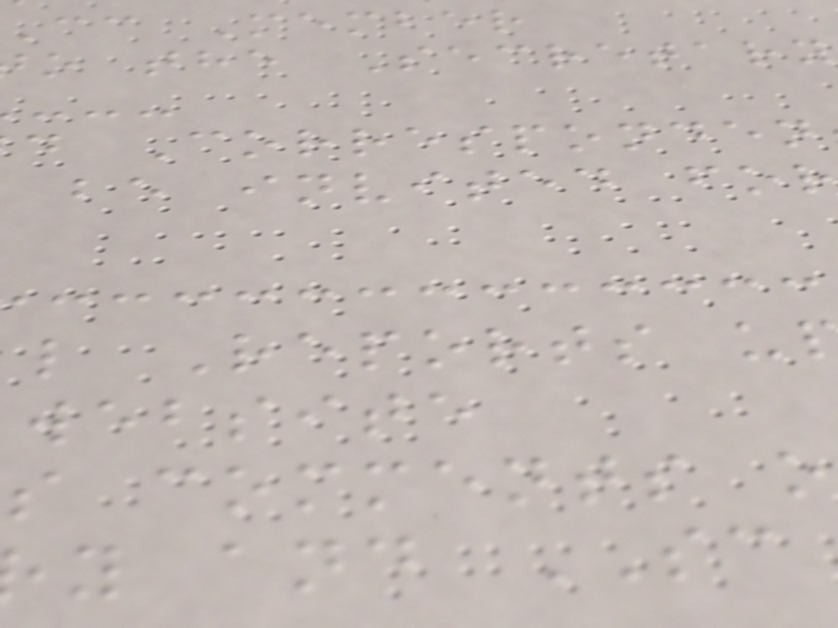cc Member
o the Secretary
d Corresponden
be invited fo
l Reports u
s comments o
y and SC
